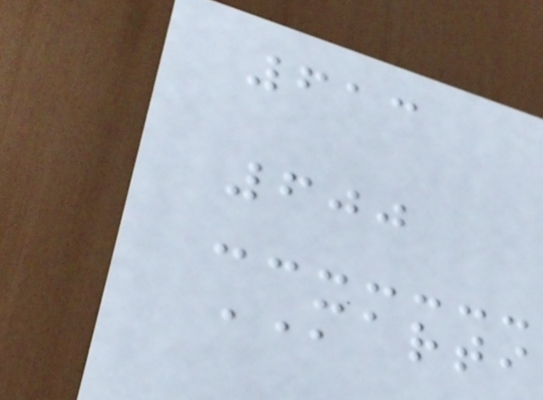613
600
MARTI
